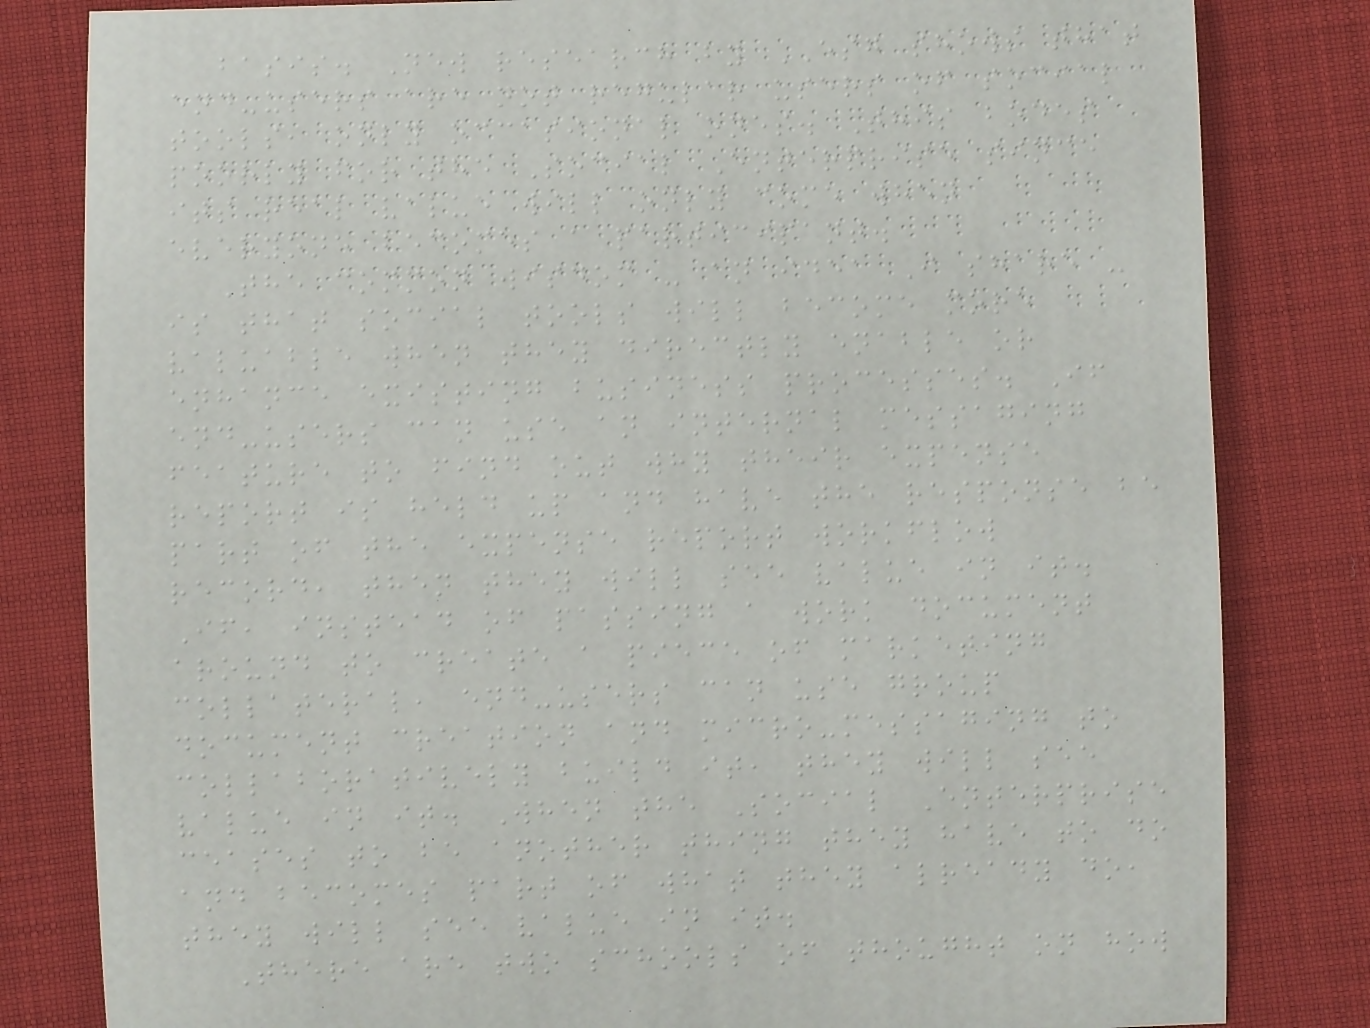basis. New research by ESG shows that
end-users are not regular users of social
tools, only occasional ones. This bodes
poorly for the Social Enterprise since
its real value will only come when
everyone becomes a participant.
The common wisdom - an idea I share -
is that social tools will become more
valuable when they directly enable or
enhance existing business processes. If
end-users can use an internal messaging
feature to find out why their expense
report is held up and have the response be
part of the expense report workflow
record, then they will see value in it.
If, instead of passing a work document
around to create a piece of marketing
collateral, end-users can use group
document creation and micro-messaging to
collaboratively build it, they will see
value in it. When the Social Enterprise
ceases to be another thing they have to do
and becomes part of what they already do,
they will see value in it.
There are two schools of thought on how
